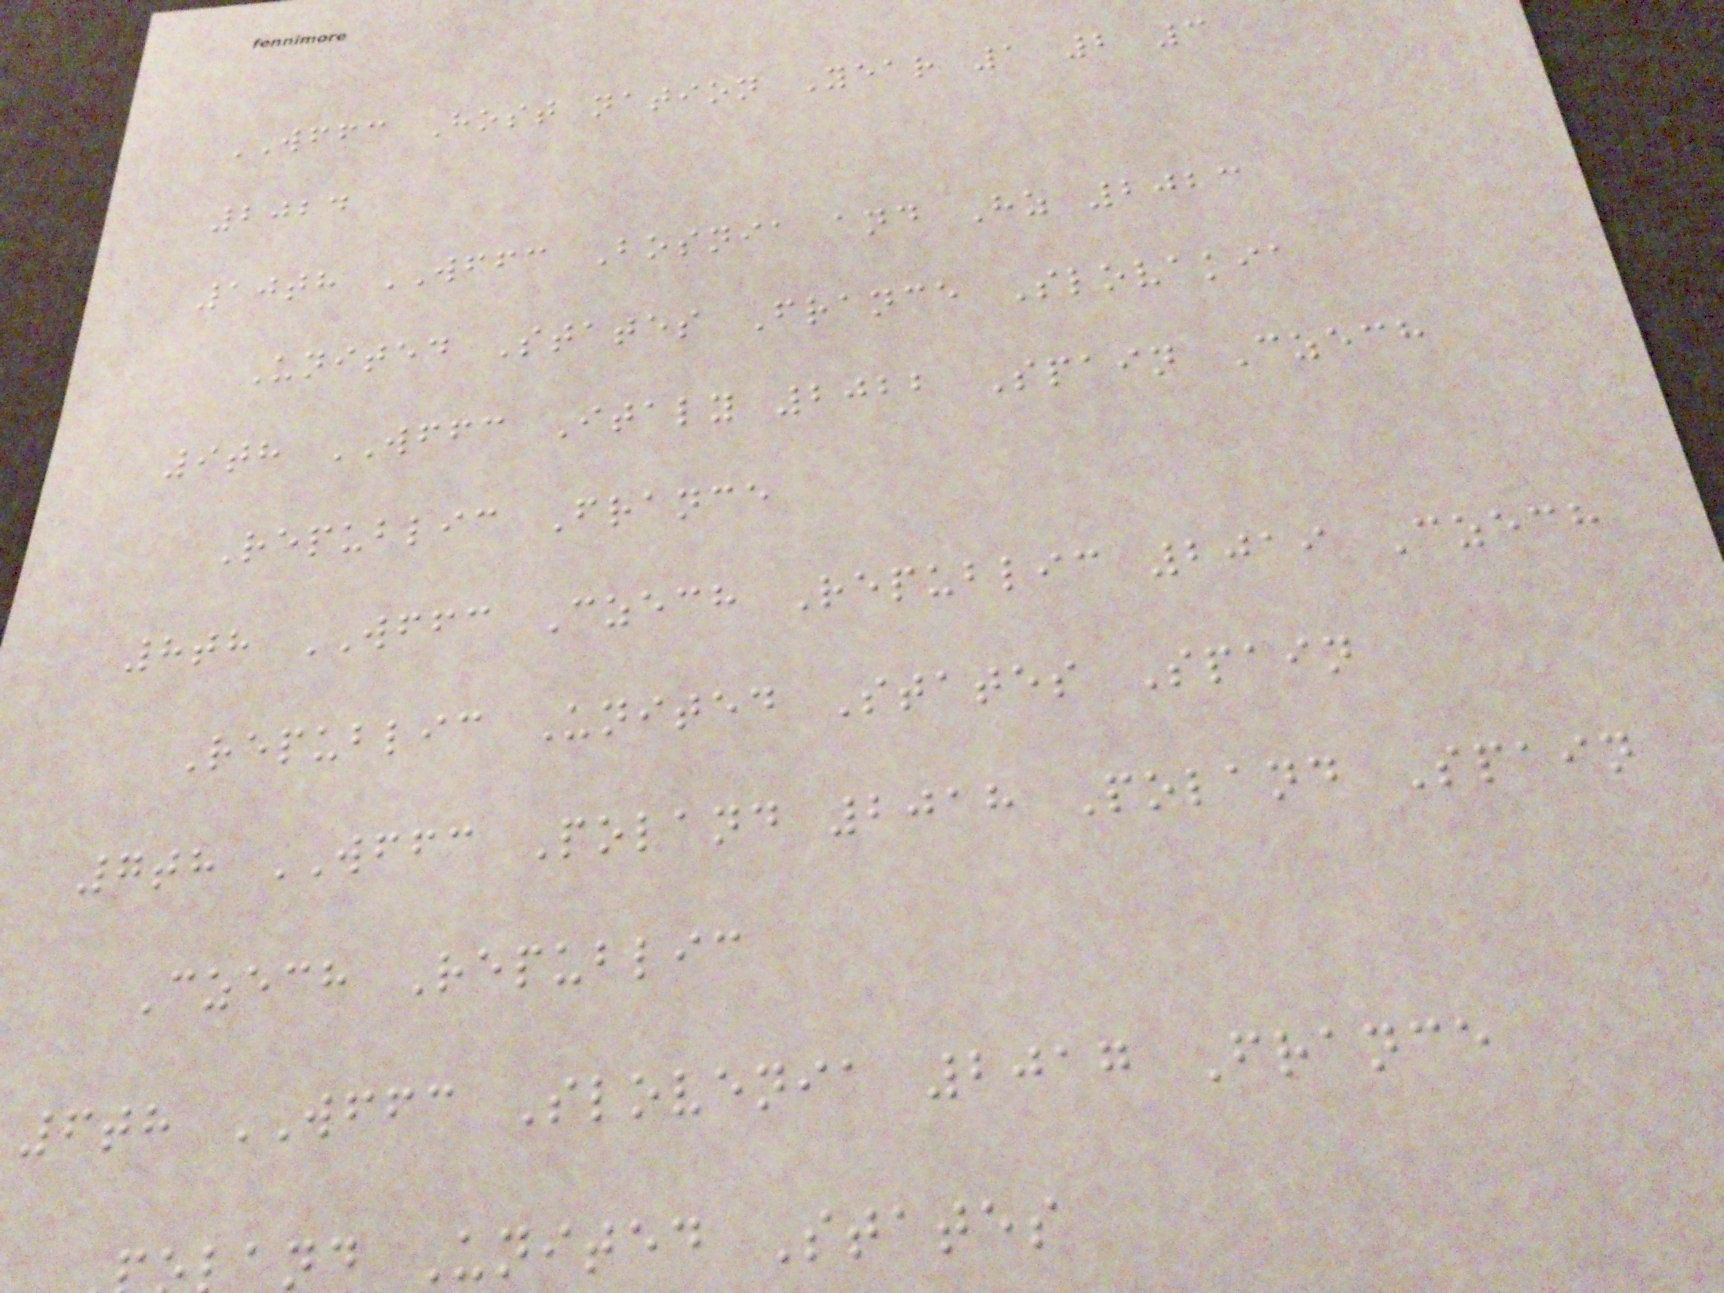WFFC Host nation Year 1 2 3
2024
10th WFFC Bosnia and Hz 2023
United States France Slovakia
9th WFFC Italy 2022 Spain Czech
Republic France
8th WFFC Czech Republic 2019 Czech
Republic United States Spain
7th WFFC Poland 2018 Poland Spain
Czech Republic
6th WFFC Slovenia 2017 France
and United States
